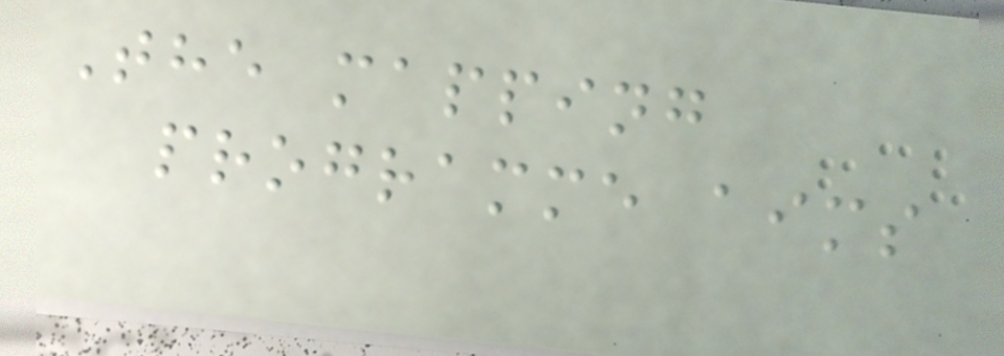The mapping
programme aims
